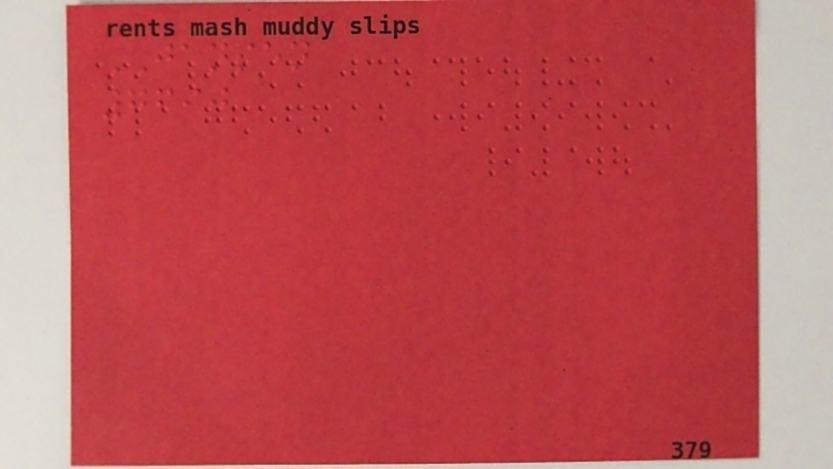JANSEN
7690
